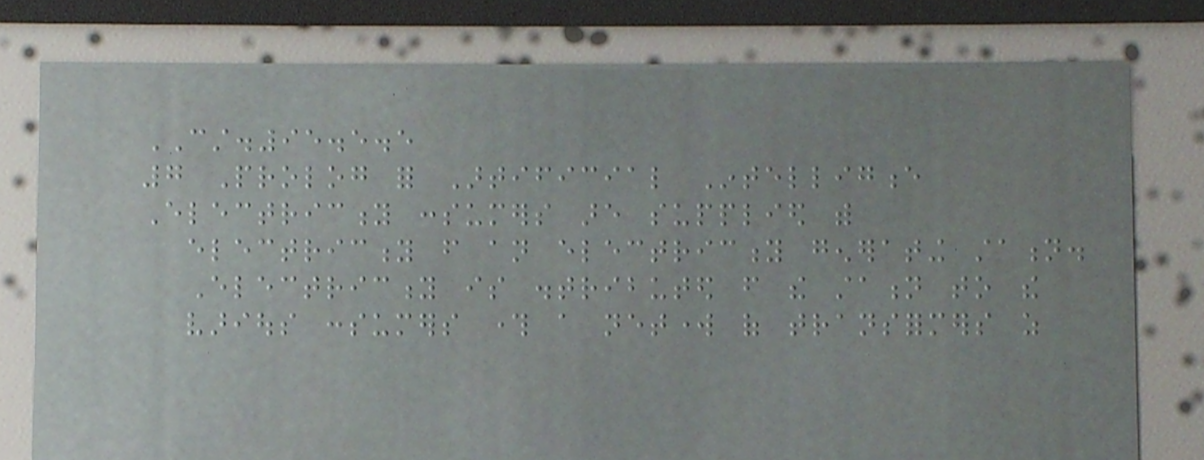CST.95.5.5
7 Prolog for Artificial Intelligence
Electricity consumers are supplied with
electricity from an electricity generating station.
Electricity is distributed from the station to the
various consumers through a network of transformers as
